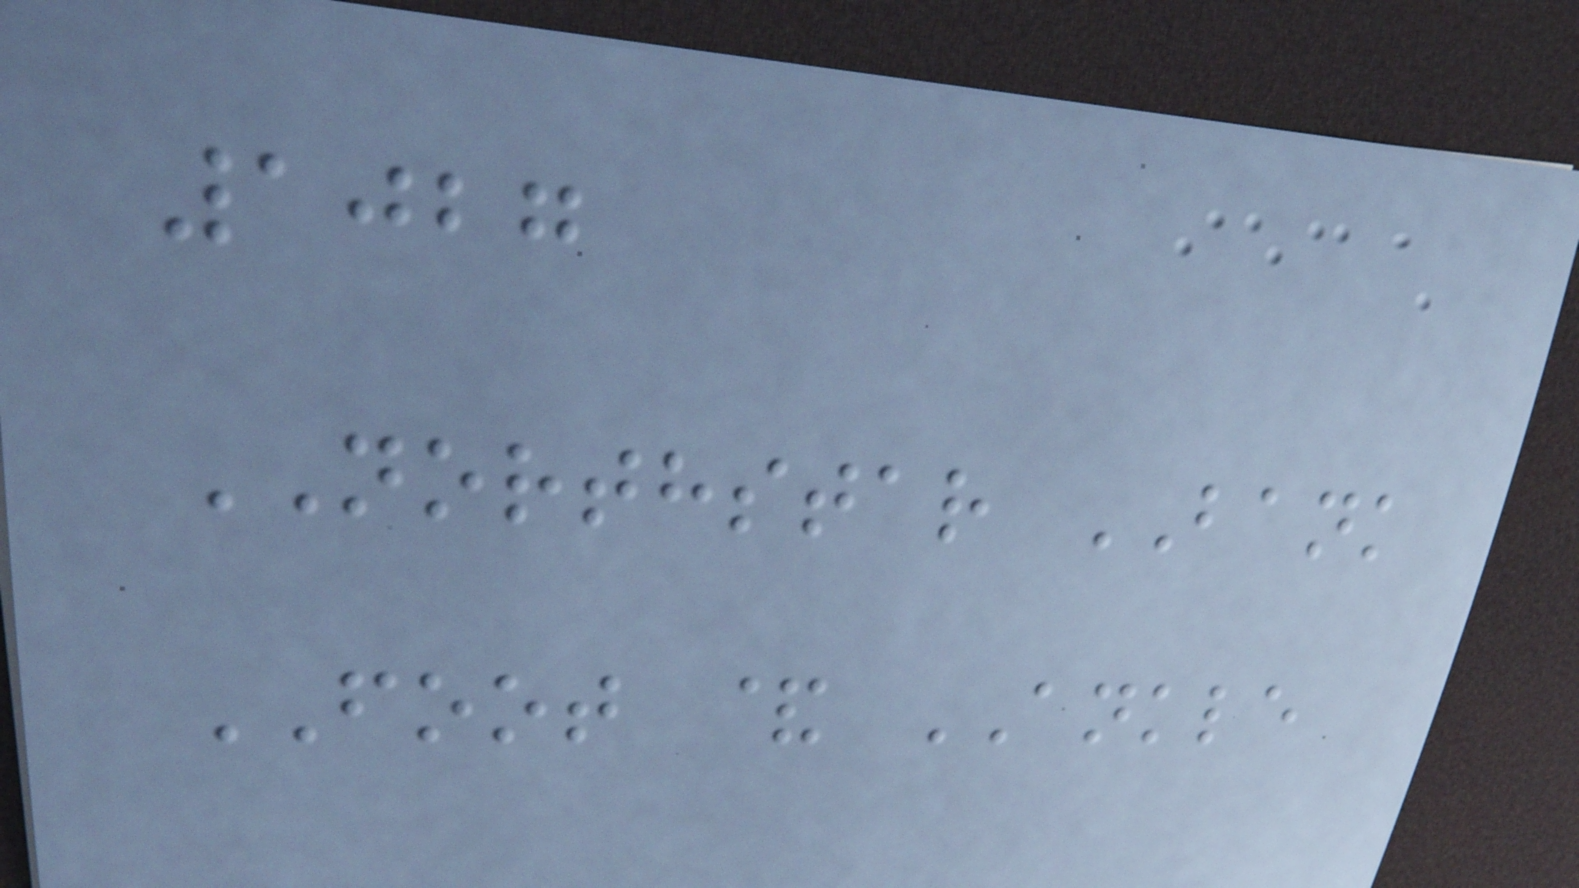1027
NORTHSTAR BANK
FOOT & ANKLE
